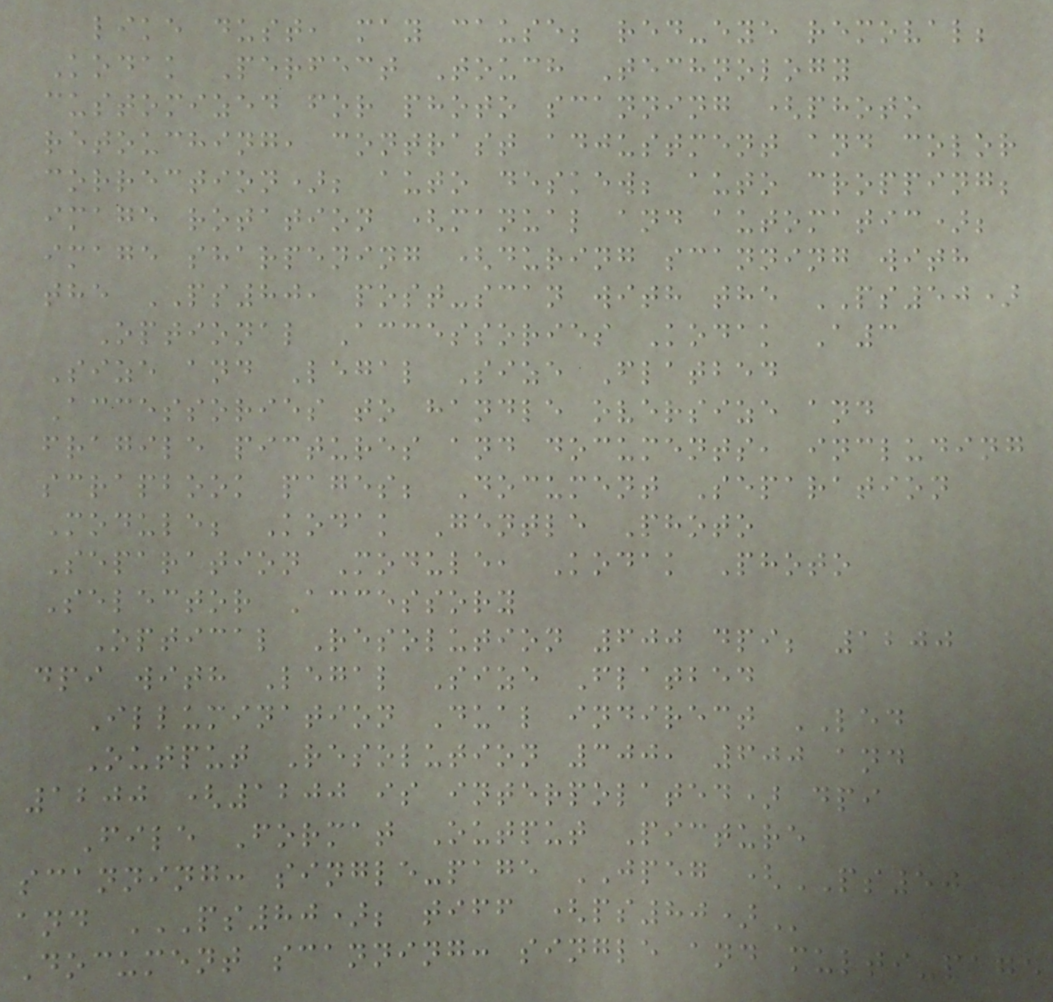like dust, may cause; red-eye removal;
Kodak Perfect Touch Technology
customized for photo scanning (photo
retouching, contrast adjustment and color
correction); auto deskew; auto cropping;
image rotation (manual and automatic);
image sharpening (during scanning with
the PS80, post-scan with the PS50)
Optional Accessories Kodak A3
Size and Legal Size Flatbed
Accessories to handle oversize and
fragile pictures and documents, including
scrapbook pages; Document Separation
Module; Kodak Gentle Photo
Separation Module, Kodak Photo
Selector Accessory
Optical Resolution 600 dpi; 1200
dpi with Legal Size Flatbed
Illumination Dual indirect LED
Output Resolution 300, 600 and
1200 (1200 is interpolated) dpi
File Format Output Picture
scanning: single-page JPEG (PS50
and PS80); TIFF (PS80)
Document scanning: single and multi-page
